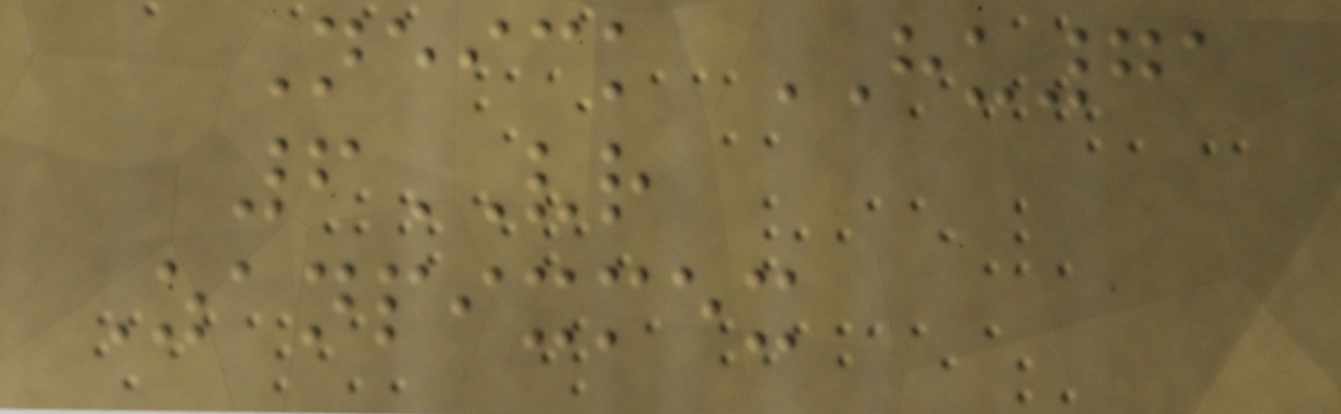Neick HU71
6VR
Zanpixmex
